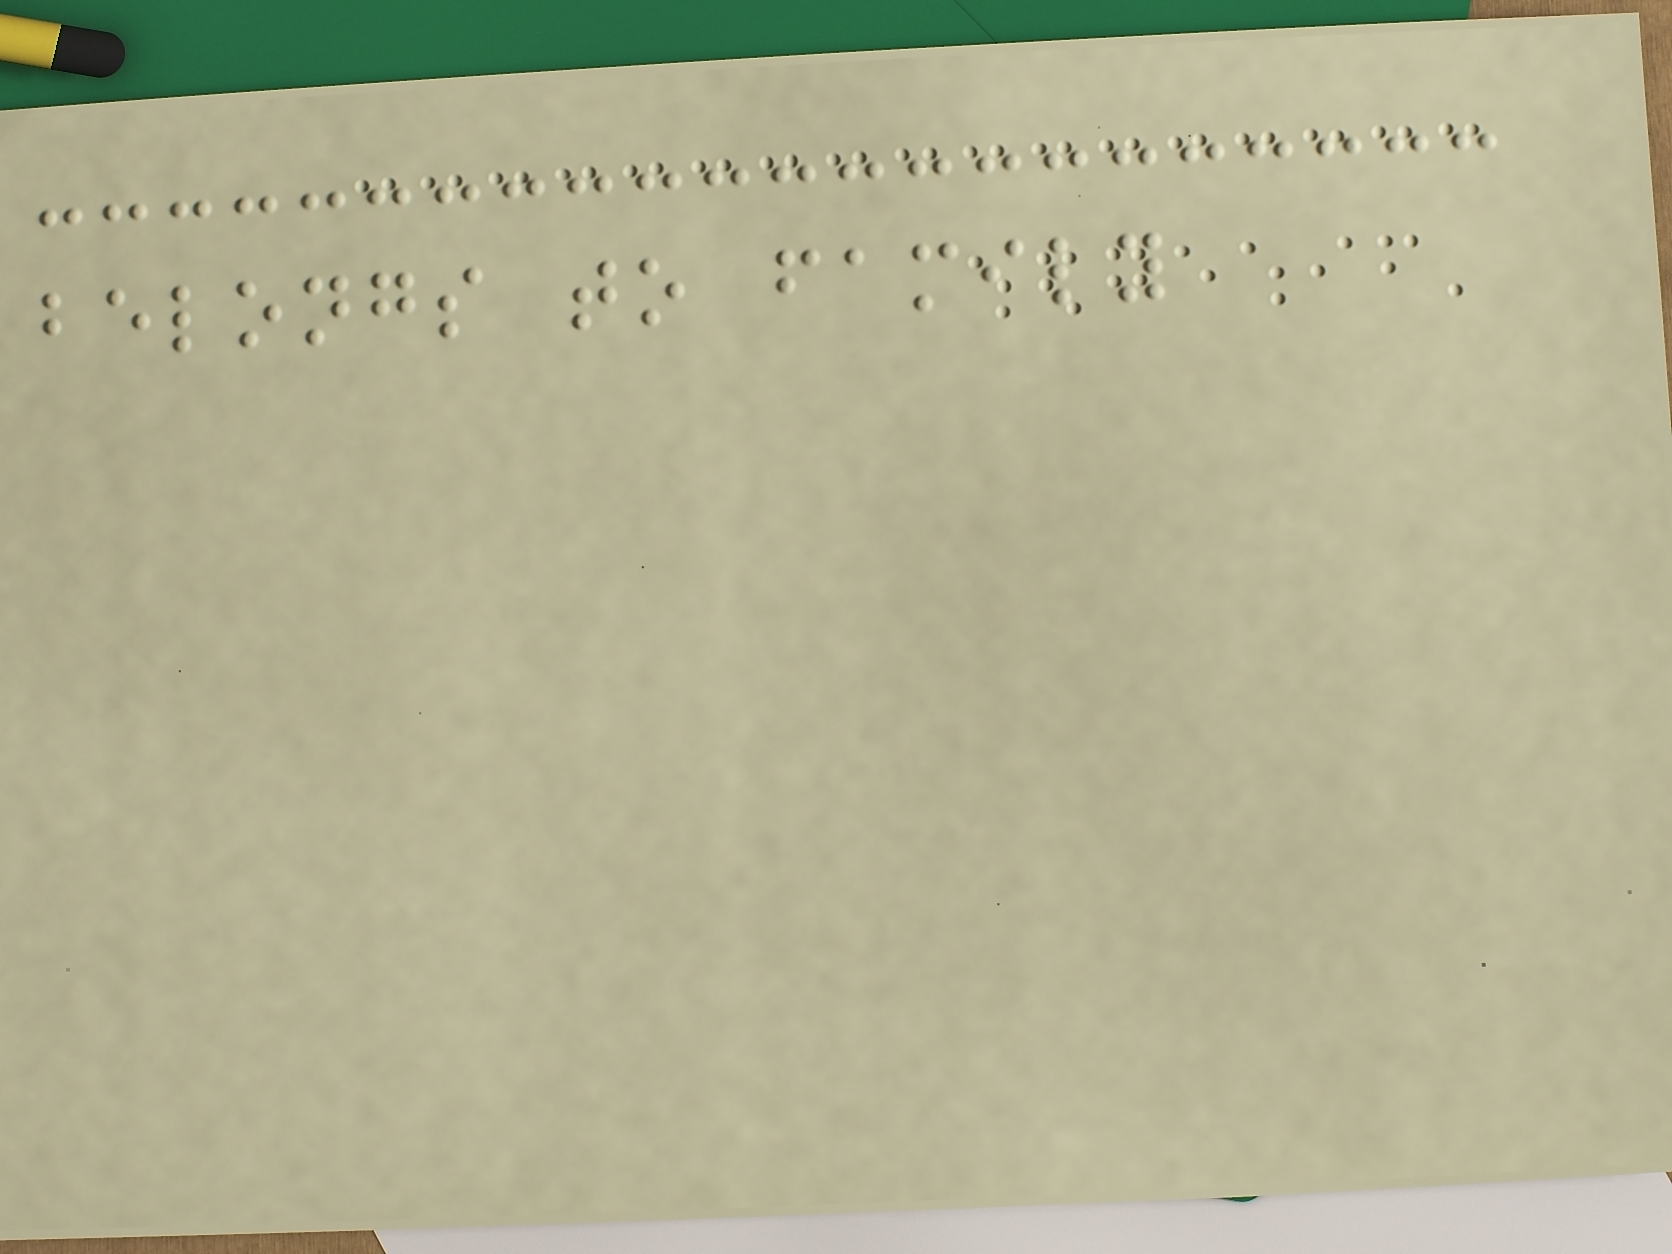belongs to family
